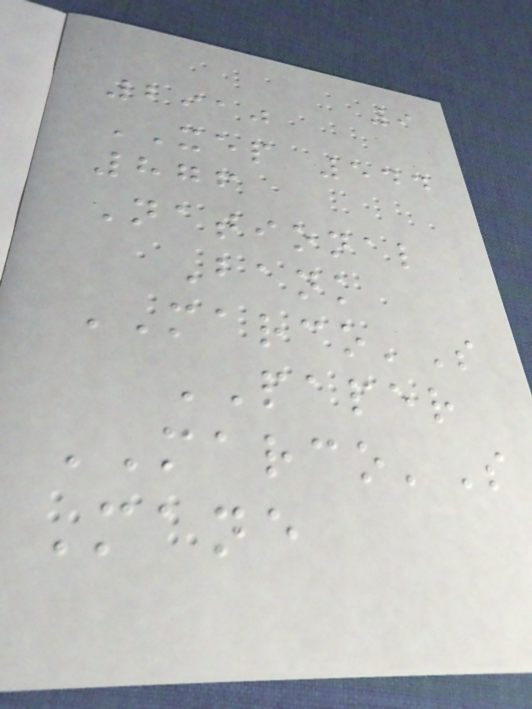9
2910
XEP 544
876
National
Bank
MARCO'S
PAPER
MARCO'S
Mane
